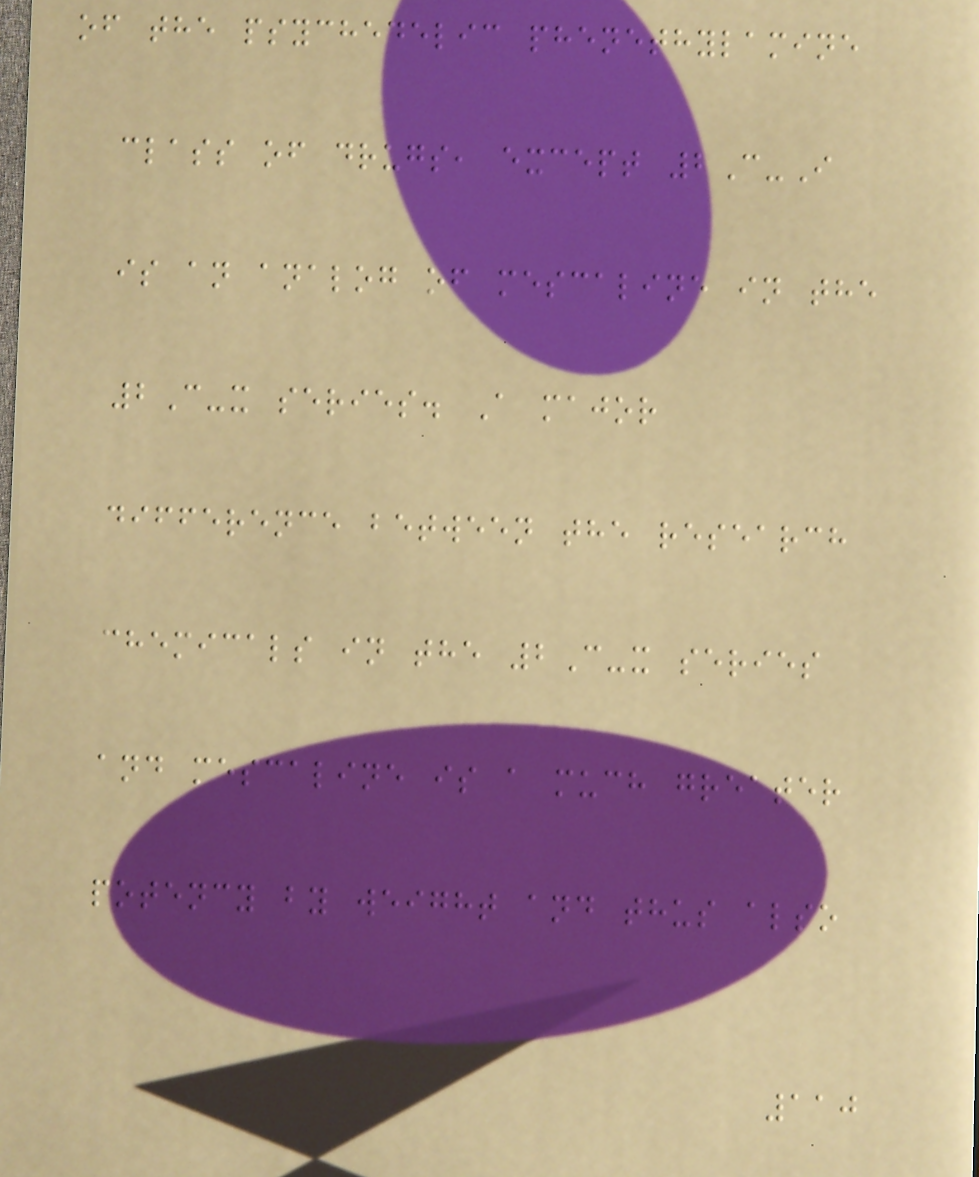of the psychedelic phenethylamine
class of drugs, except 2C-I
is an analog of mescaline in the
2C-x series. A major
difference between the research
chemicals in the 2C-x series
and mescaline is a much greater
potency by weight and thus also
110
